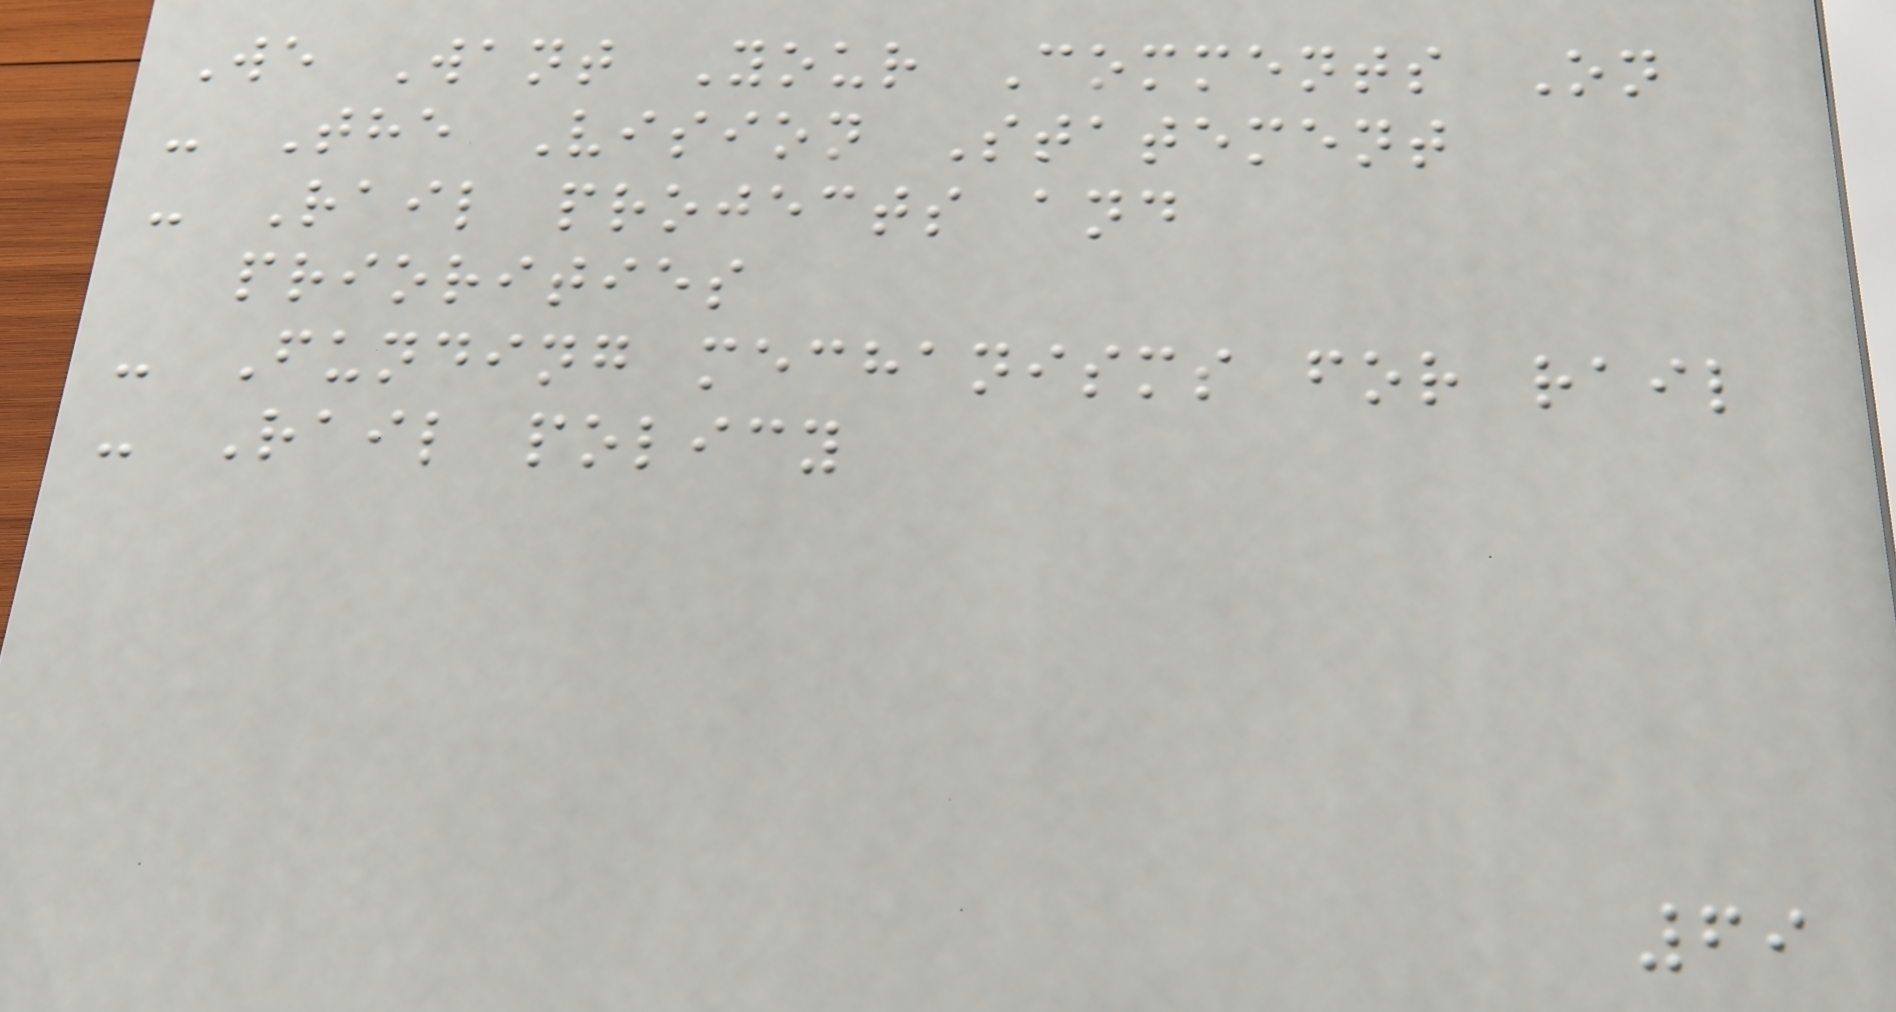We Want Your Comments On
- The Vision Statement
- Rail projects and
priorities
- Funding mechanisms for rail
- Rail policy
69
